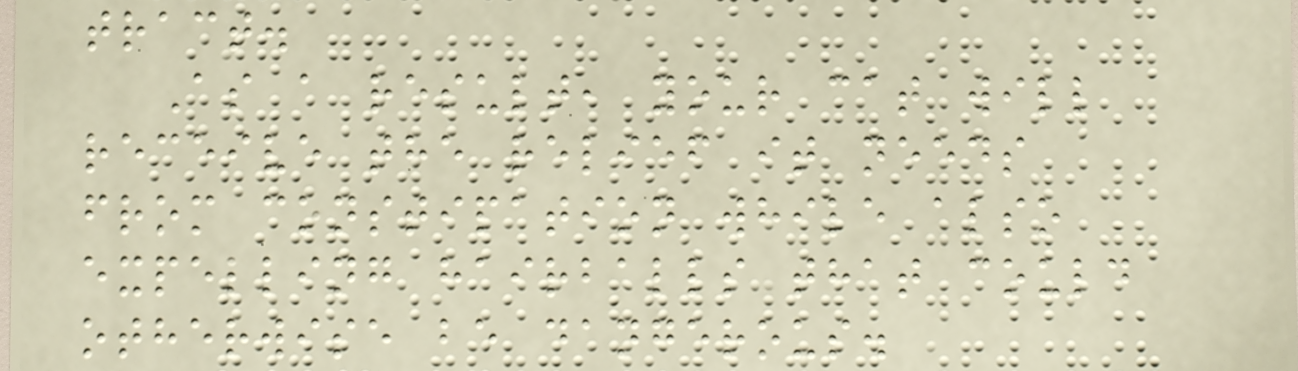tract.
As a result, your cat will
receive the relief it needs
from constipation while also
expelling hairballs that could
otherwise be dangerous.
